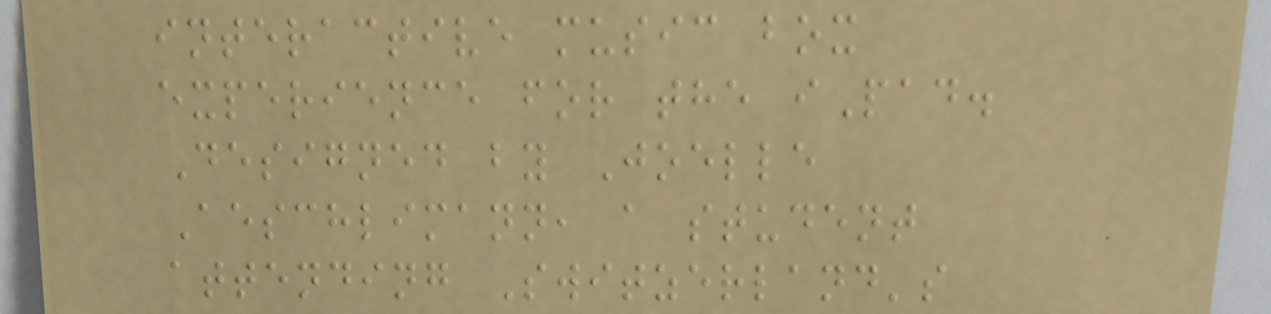interactive music box
experience for the iPad.
Designed by Joelle
Aeschlimann, a student
attending Switzerland's
